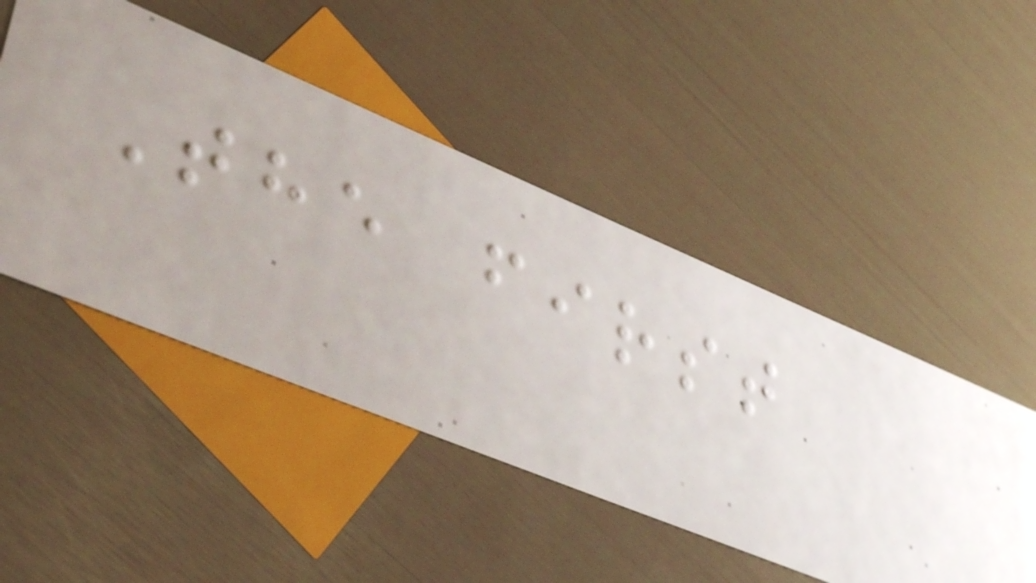The first
